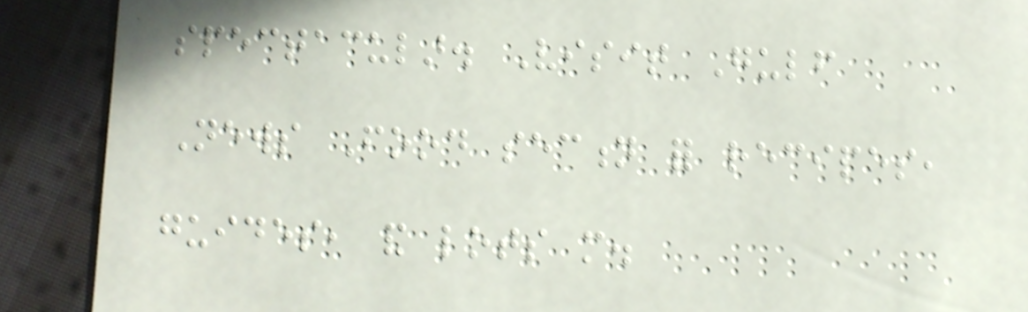spectacular. Visit Gulf
News Food section for recipes,
guides, and lots more.
